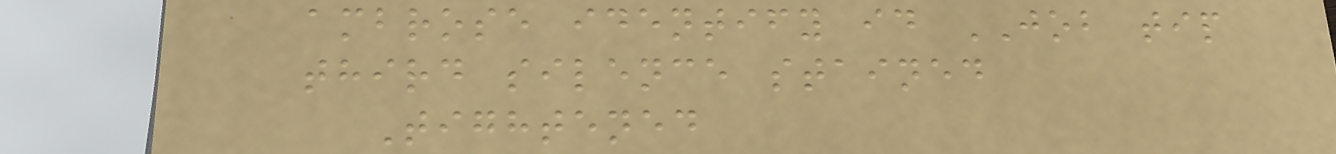ambrose identify id JOB tip
third silence stained
Tightened
